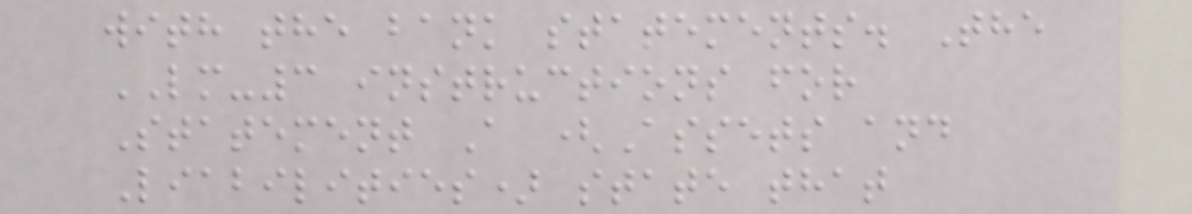with the bank statements. The
LM-3 instructions for
Statement A (Assets and
Liabilities) state that
